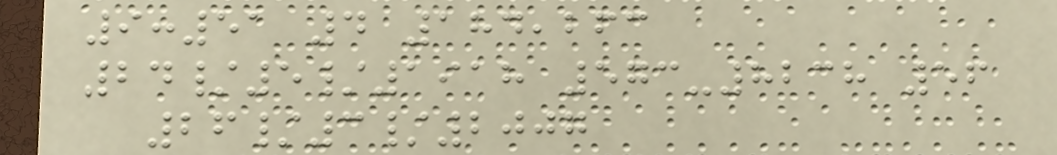9:51 4 184,263
24/5/1918 573-8238 56
26/3/2007
